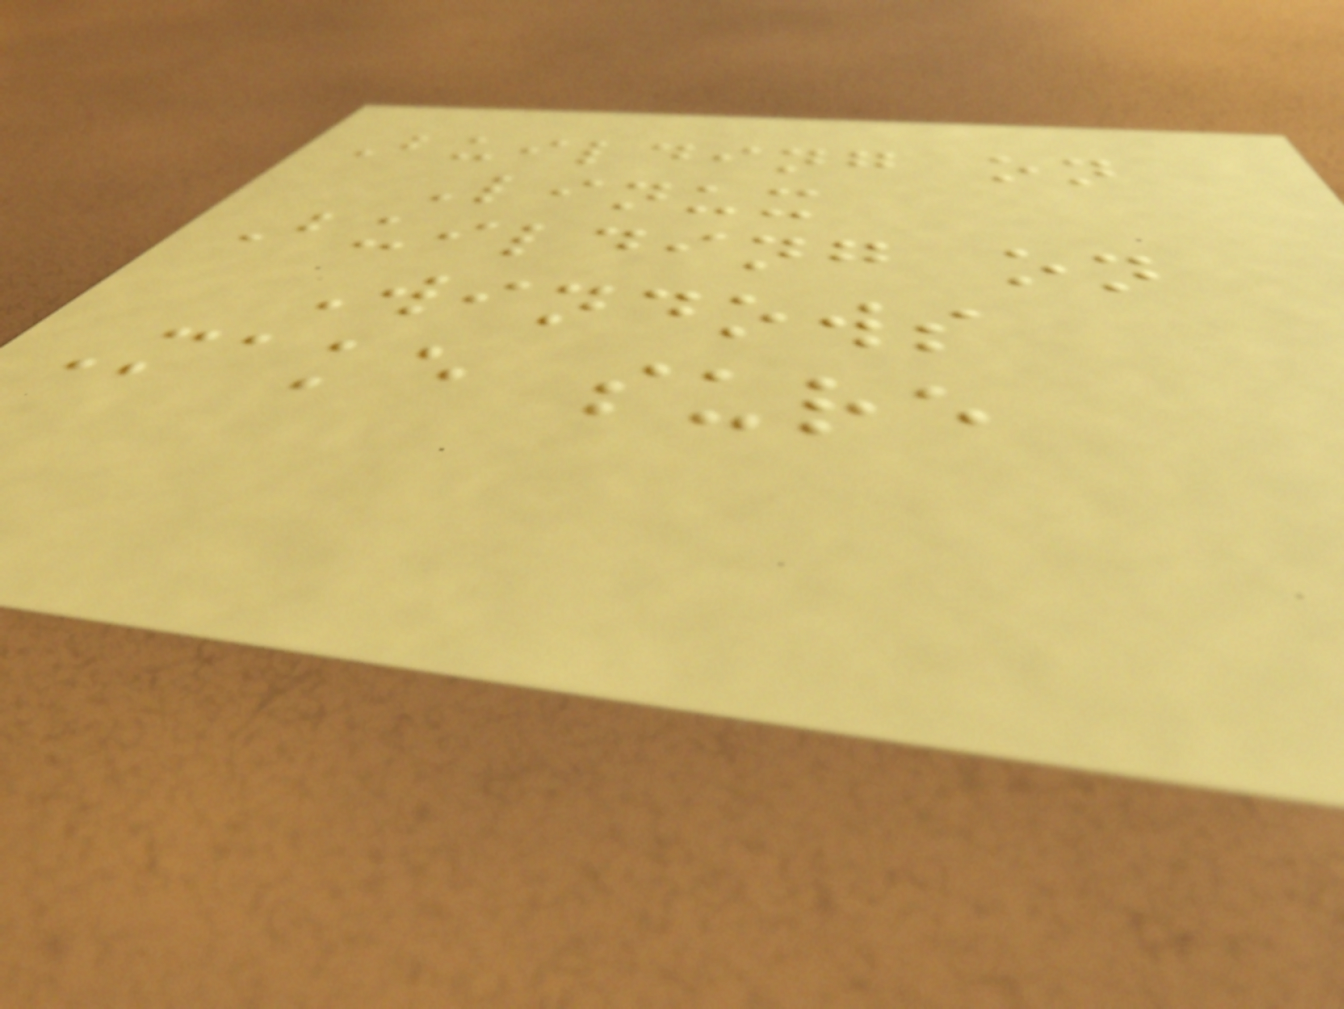Building on
Linux
Building on
Windows
Make sure
